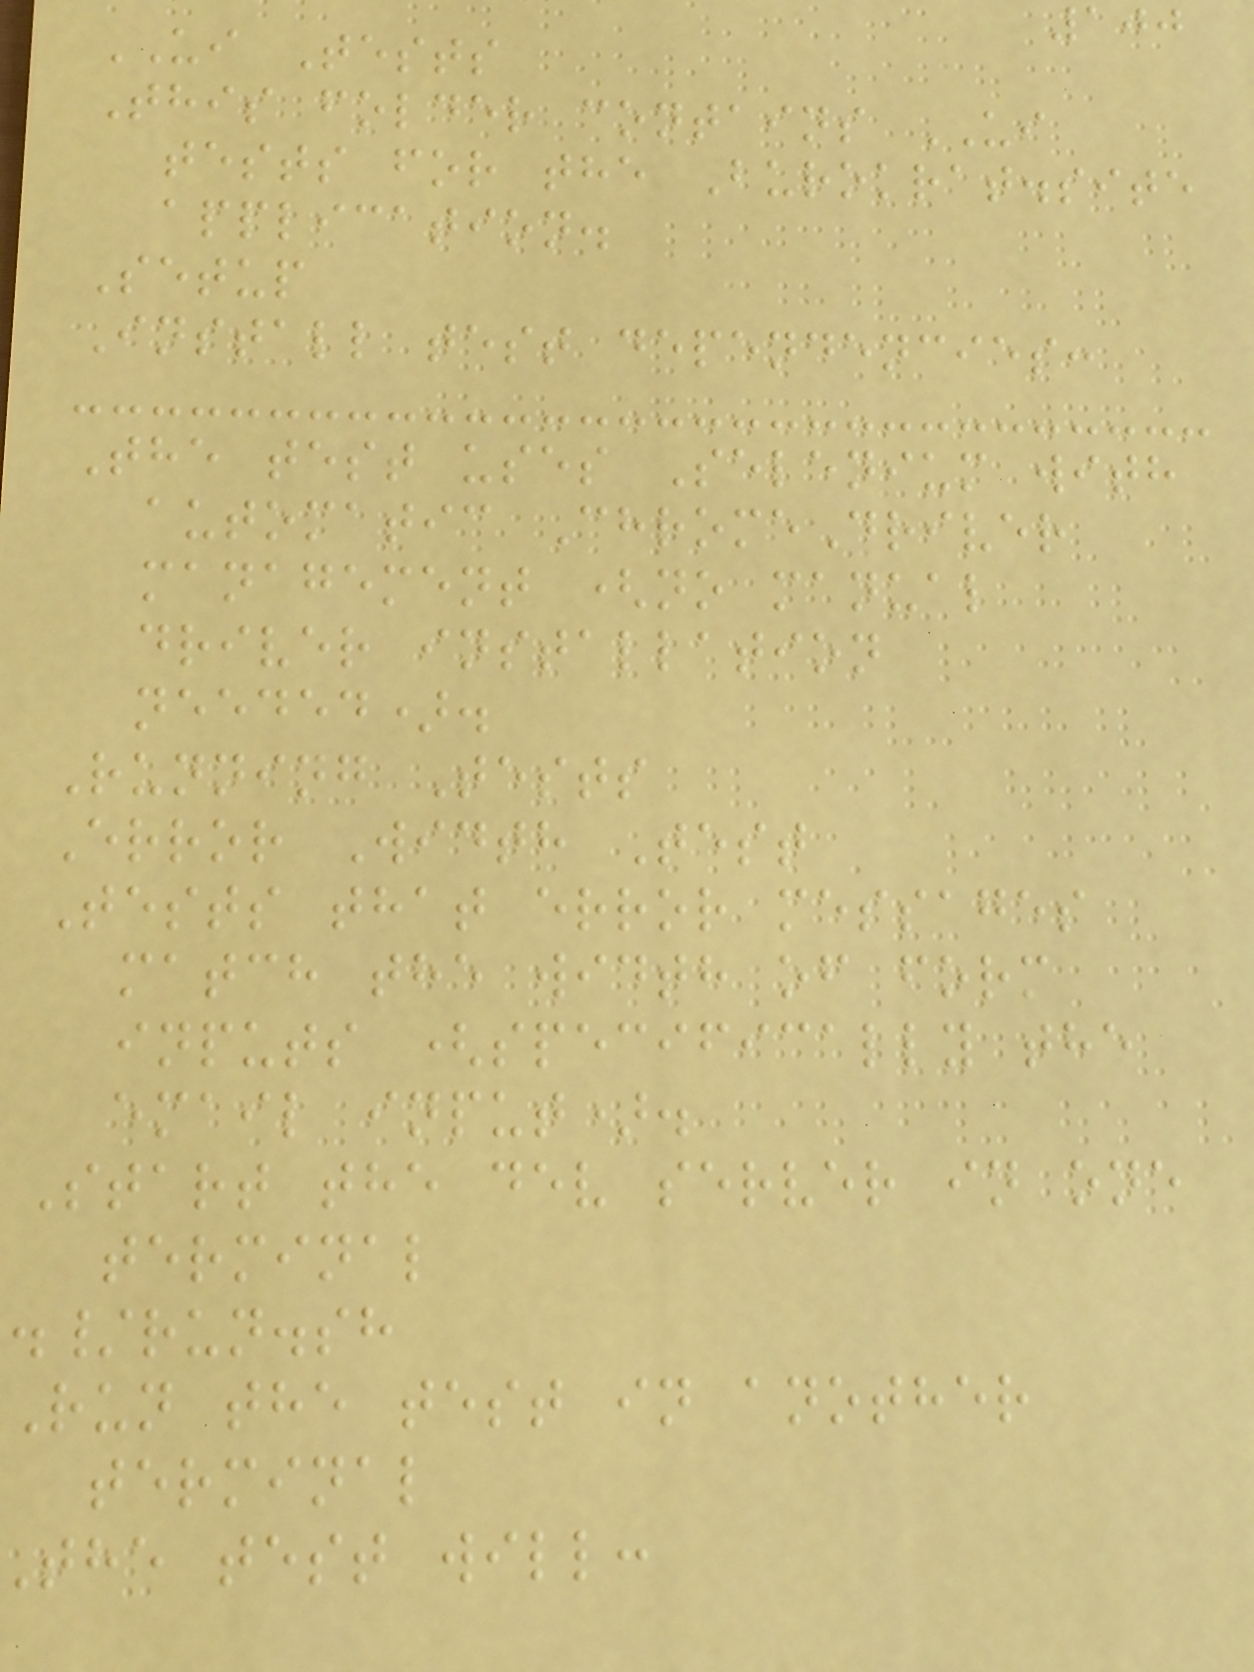100
UI Tests
This folder contains UI
tests for the Burokrat.site
application.
Setup
Install test dependencies:
The test uses Selenium with
automatic ChromeDriver
management (no manual
driver installation
needed).
Running Tests
Error Width Test
Tests that error messages
match the width of form
inputs (specifically the
email input).
Start the dev server in one
terminal
./run.sh
Run the test in another
terminal
the test will:
